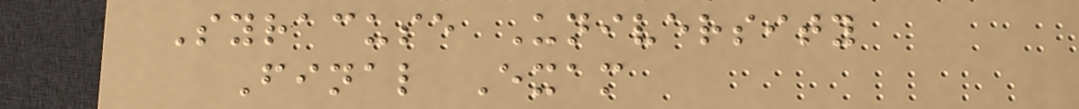Syracuse University
Final Exam
